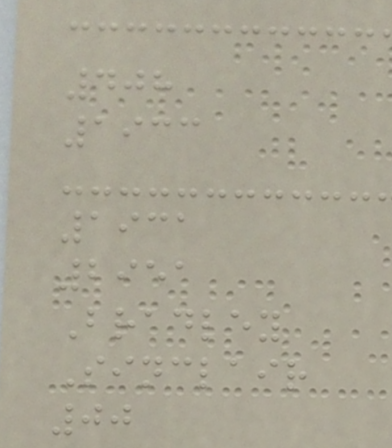408
1933
1931
2951
Bradley
Sinclair
00
